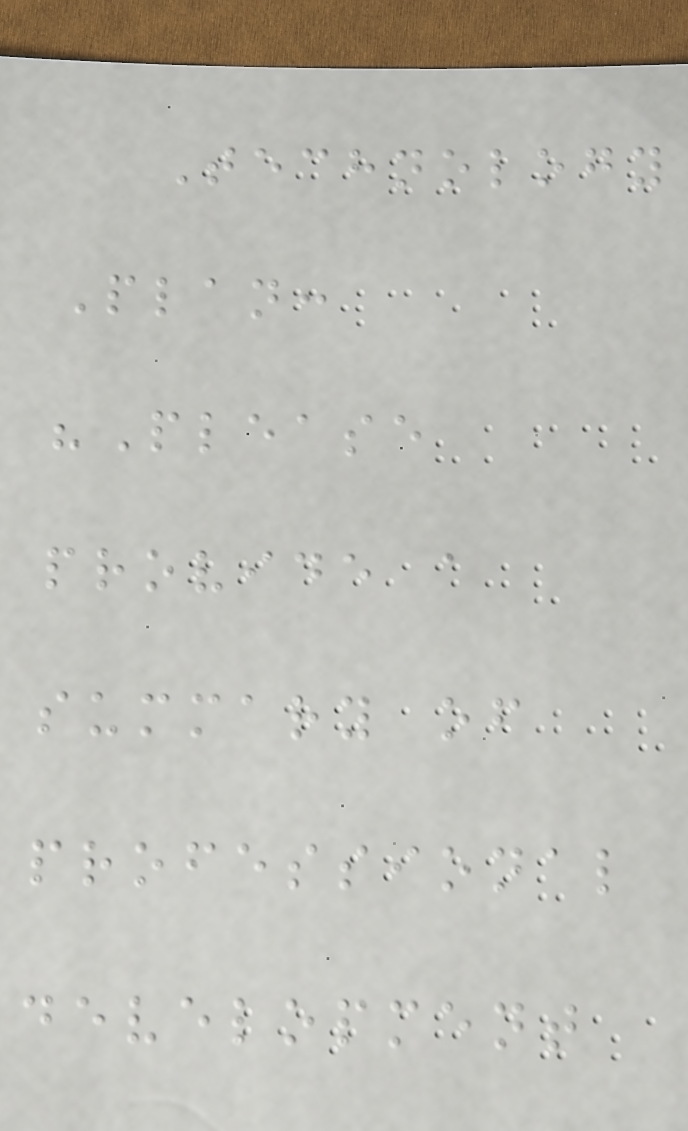Technology
Plan:
"Please
provide a
summary of
professional
development
